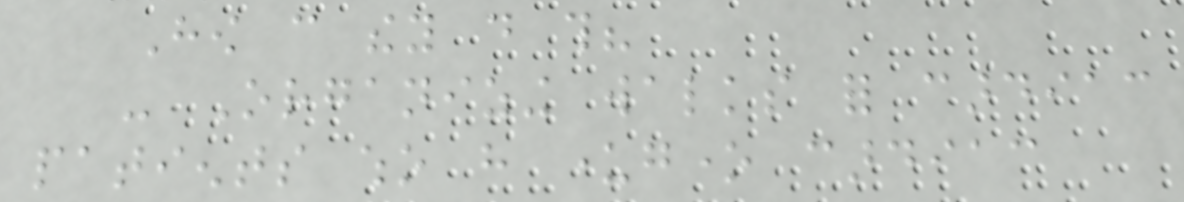How can they do this?
- Organizing walks for cardiac
patients who have undergone cardiac
